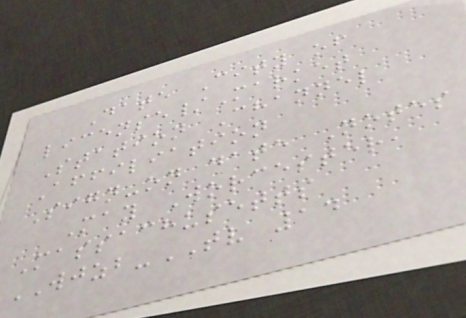Date City of
license/Market
Station Channel
Affiliation
Sign-on date Notes
May Worcester,
Massachusetts
WJZB-TV 14
